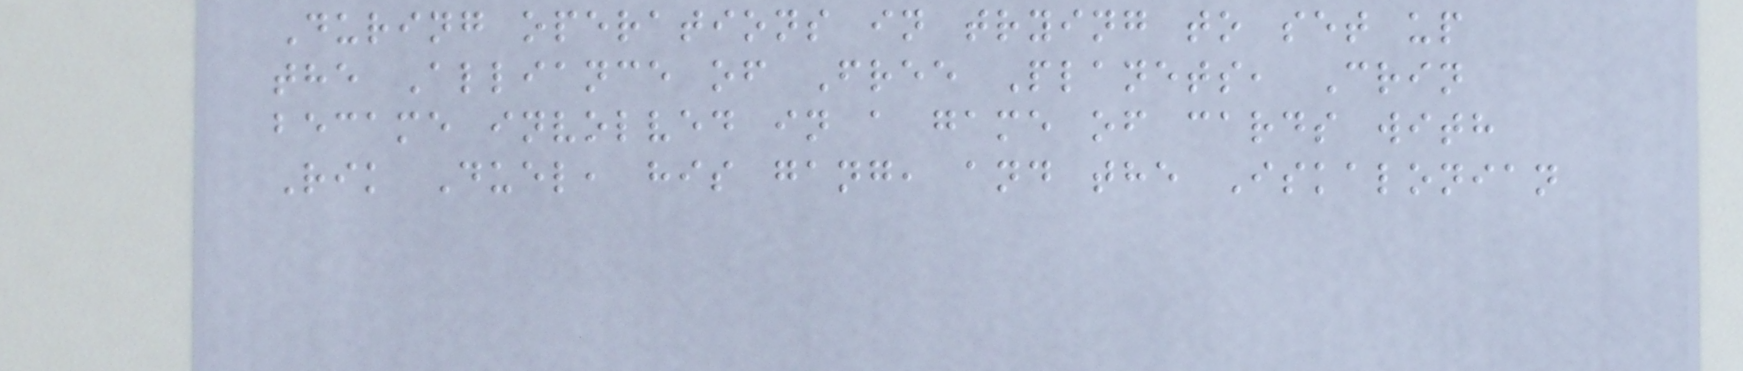During operations in trying to set up
the Alliance of Free Planets, Crin
became involved in a game of cards with
Rik Duel, his gang, and the Iskalonian
